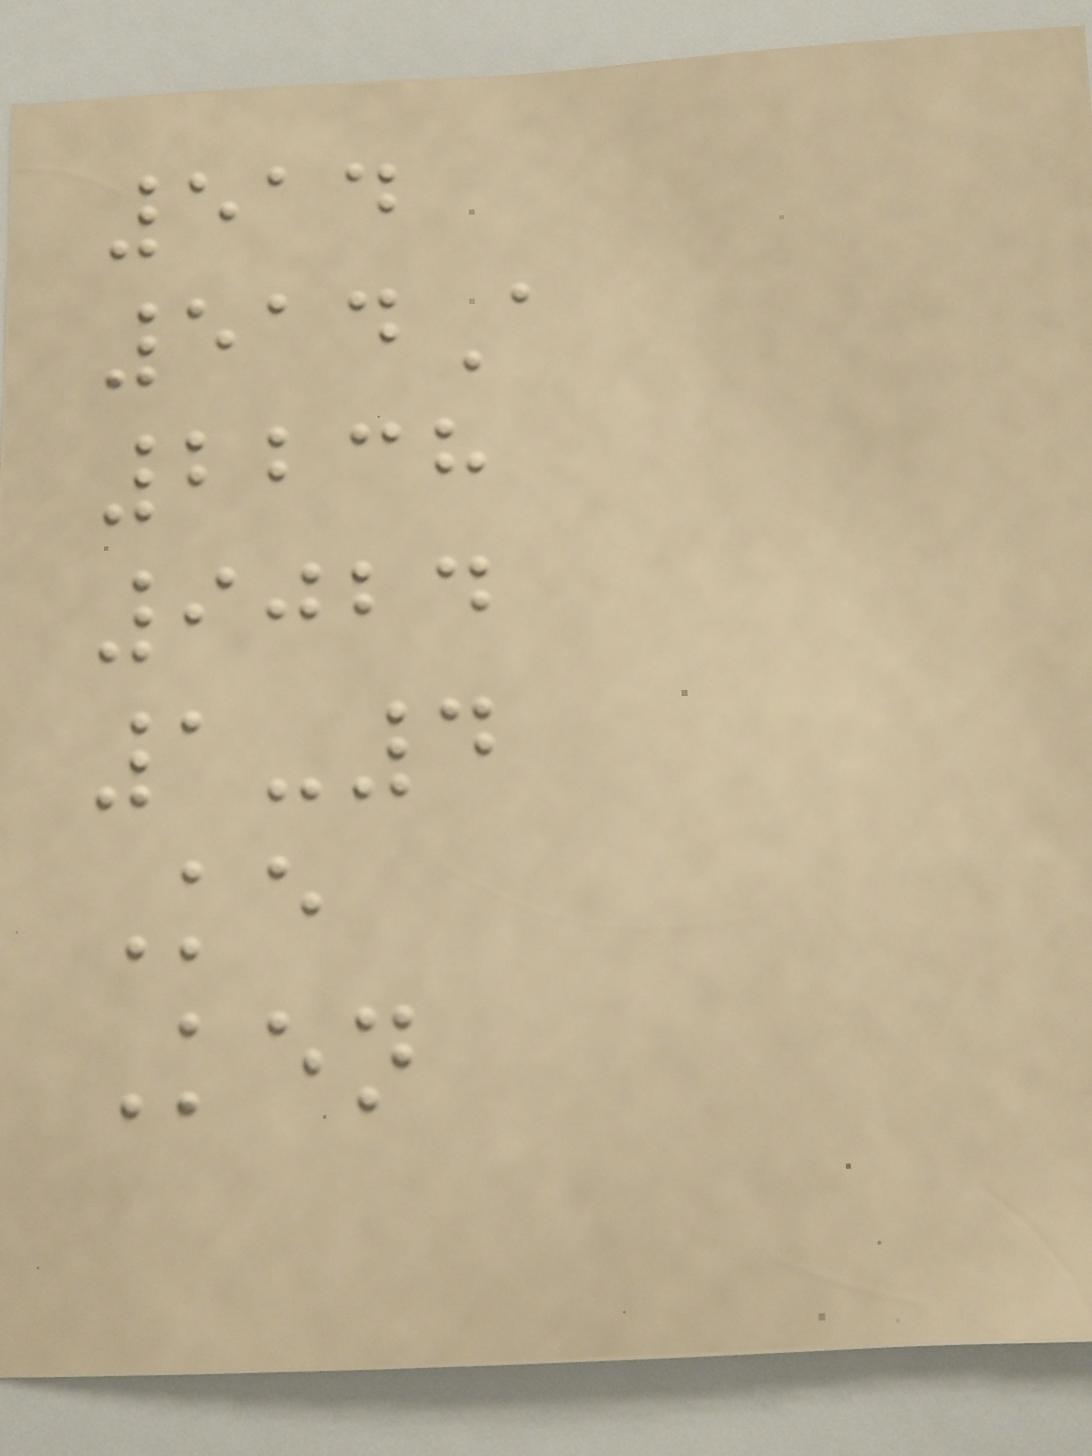514
514A
2238
9024
1-4
Ke
Ken
